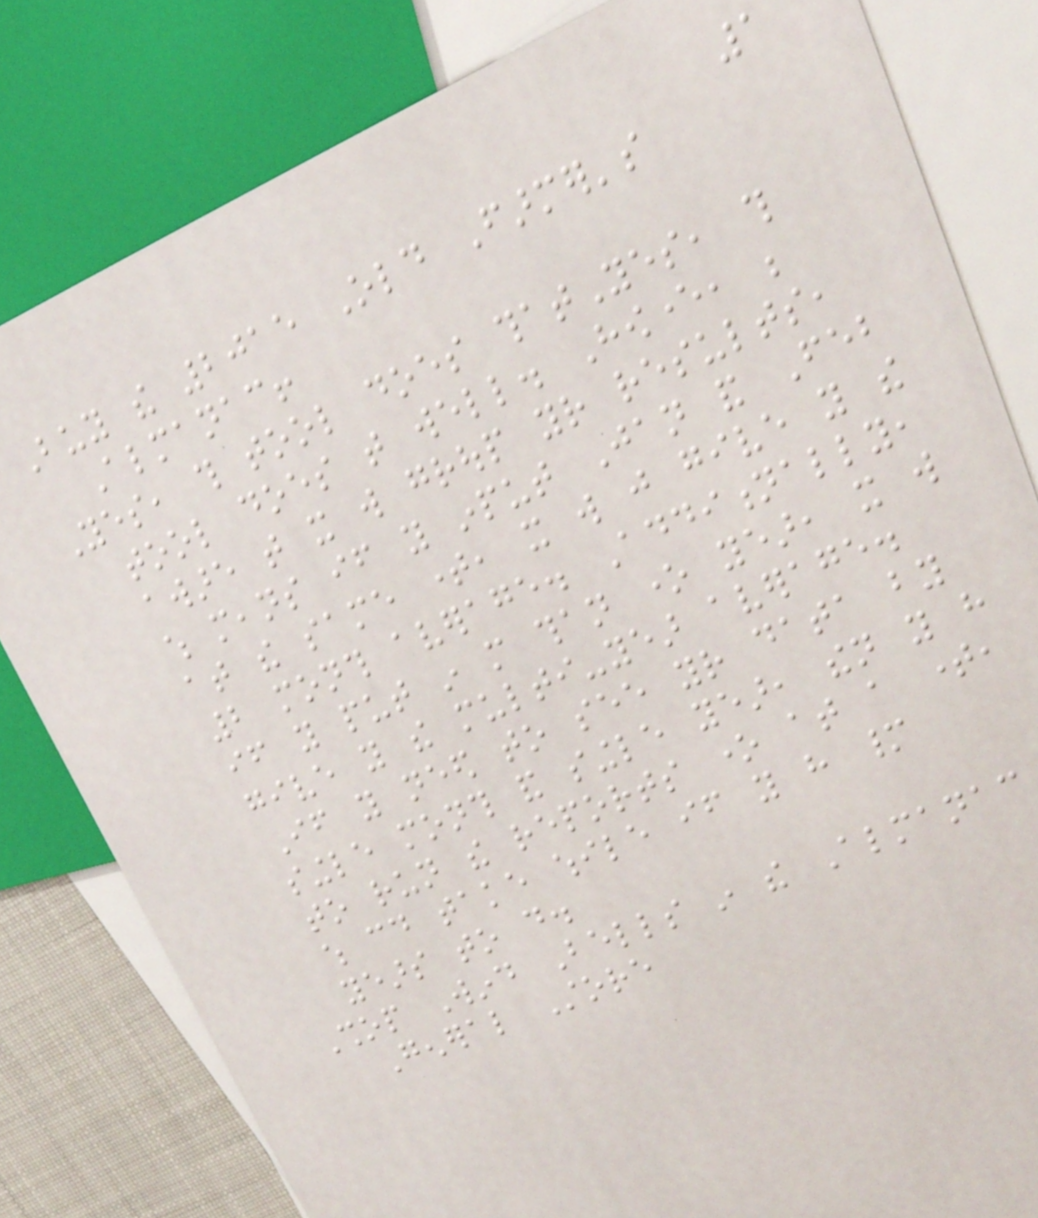1
Buy the 2015 Old Farmer's
Almanac!
Yes, this tool does thatYes, this
tool does that well. However, be
aware that it will group your results,
which means if you input Jan and Feb
at the same time, it will just give you the
2 month average. Additionally,
if you put in more than one year, it will
give you the multi-year average.
If you need to see your data by
single month and single year, then you have
to run the reports one at a time,
which could take while if you have many
years to do.
Shop Wind Bells in the Almanac
General Store
